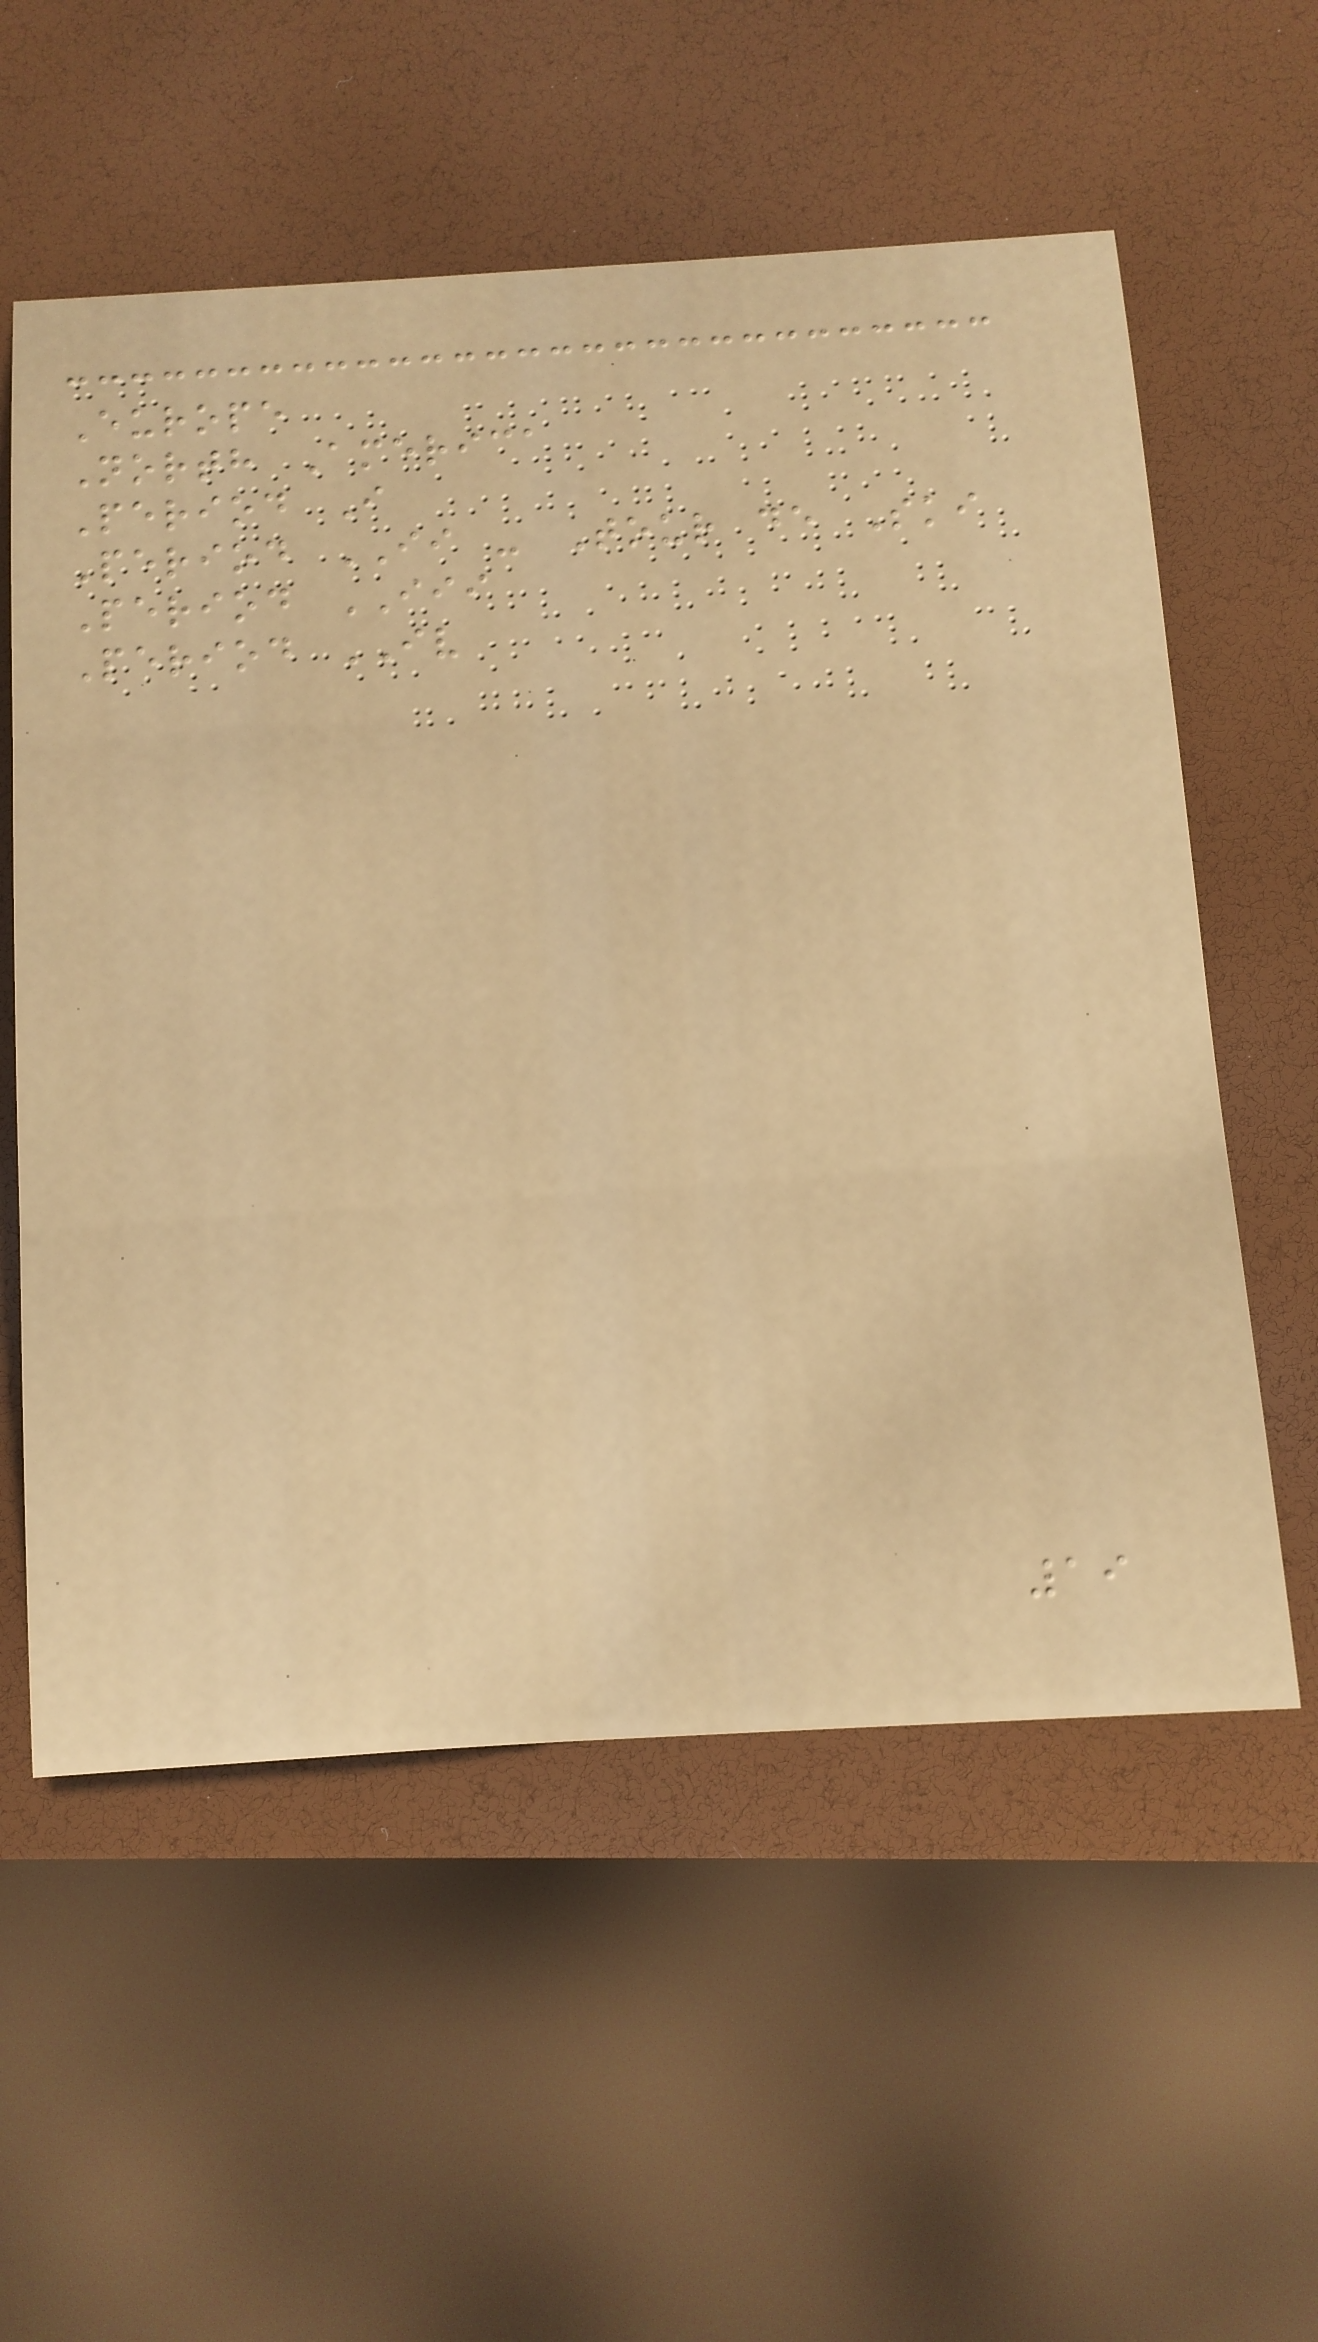Europe
North America
Period I
Period II - Tour de Ski
Period III
Period IV
19
